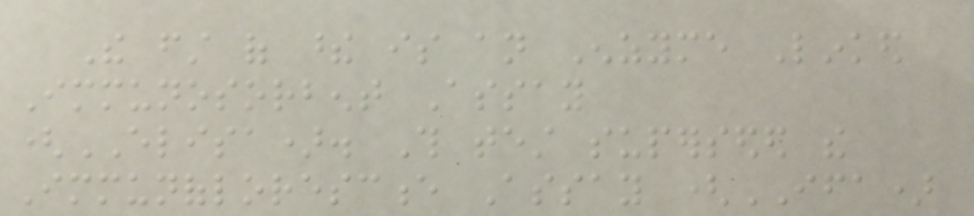The first of these is an Enzyme Linked
Immunosorbent Assay
(ELISA). This test superseded the
Immunoflorescence Assay (IFA)
